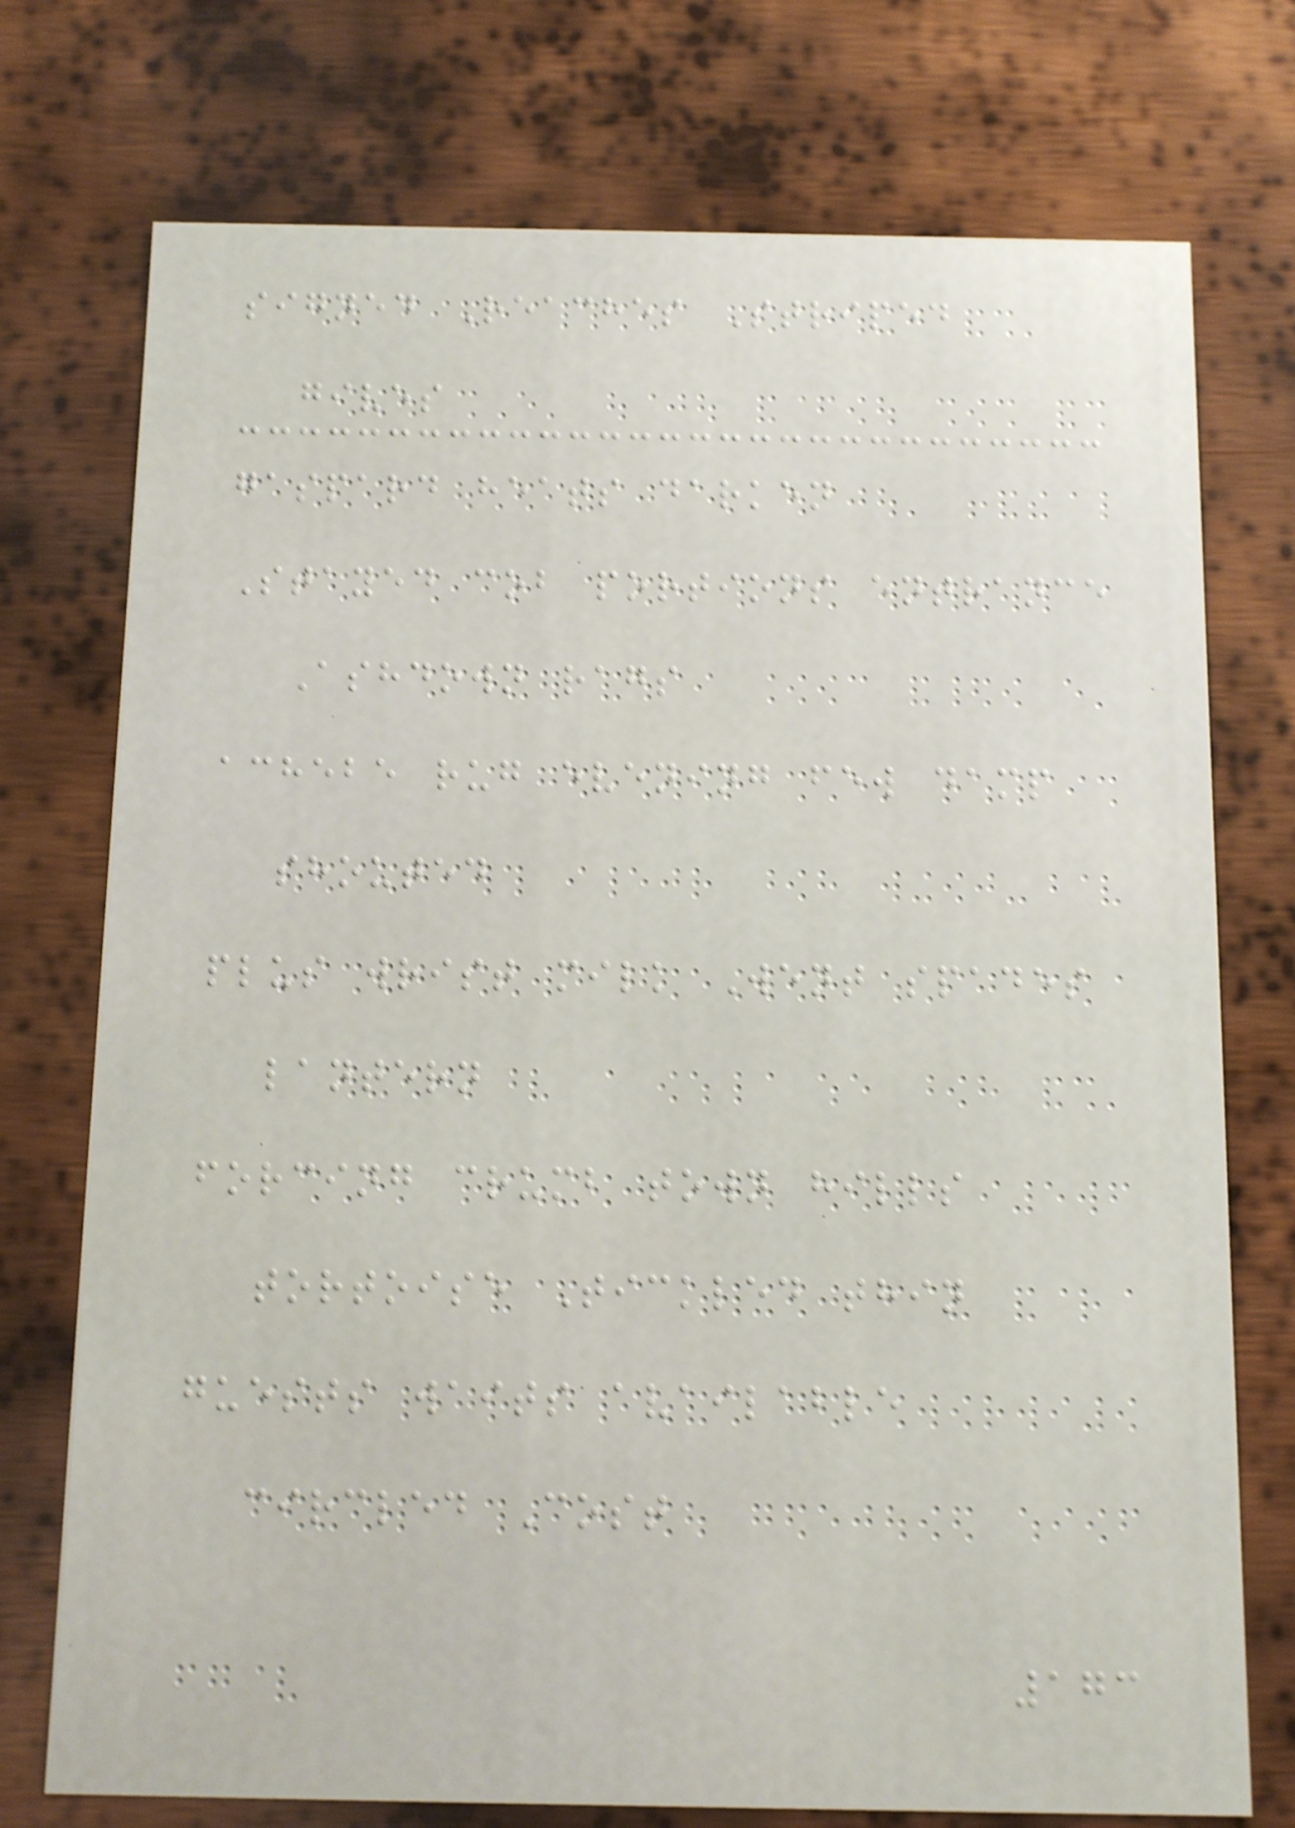signed Reaches Striped
gives
gaspard heats darken
Stayed cob portions entrance
Ashdown rags
achebe rug evening few damp
shouted
plus wrist milk Went spades
lantern
forcing crumb town hills
tortoise Tickled thin
guests waits available
circled Cost
173
